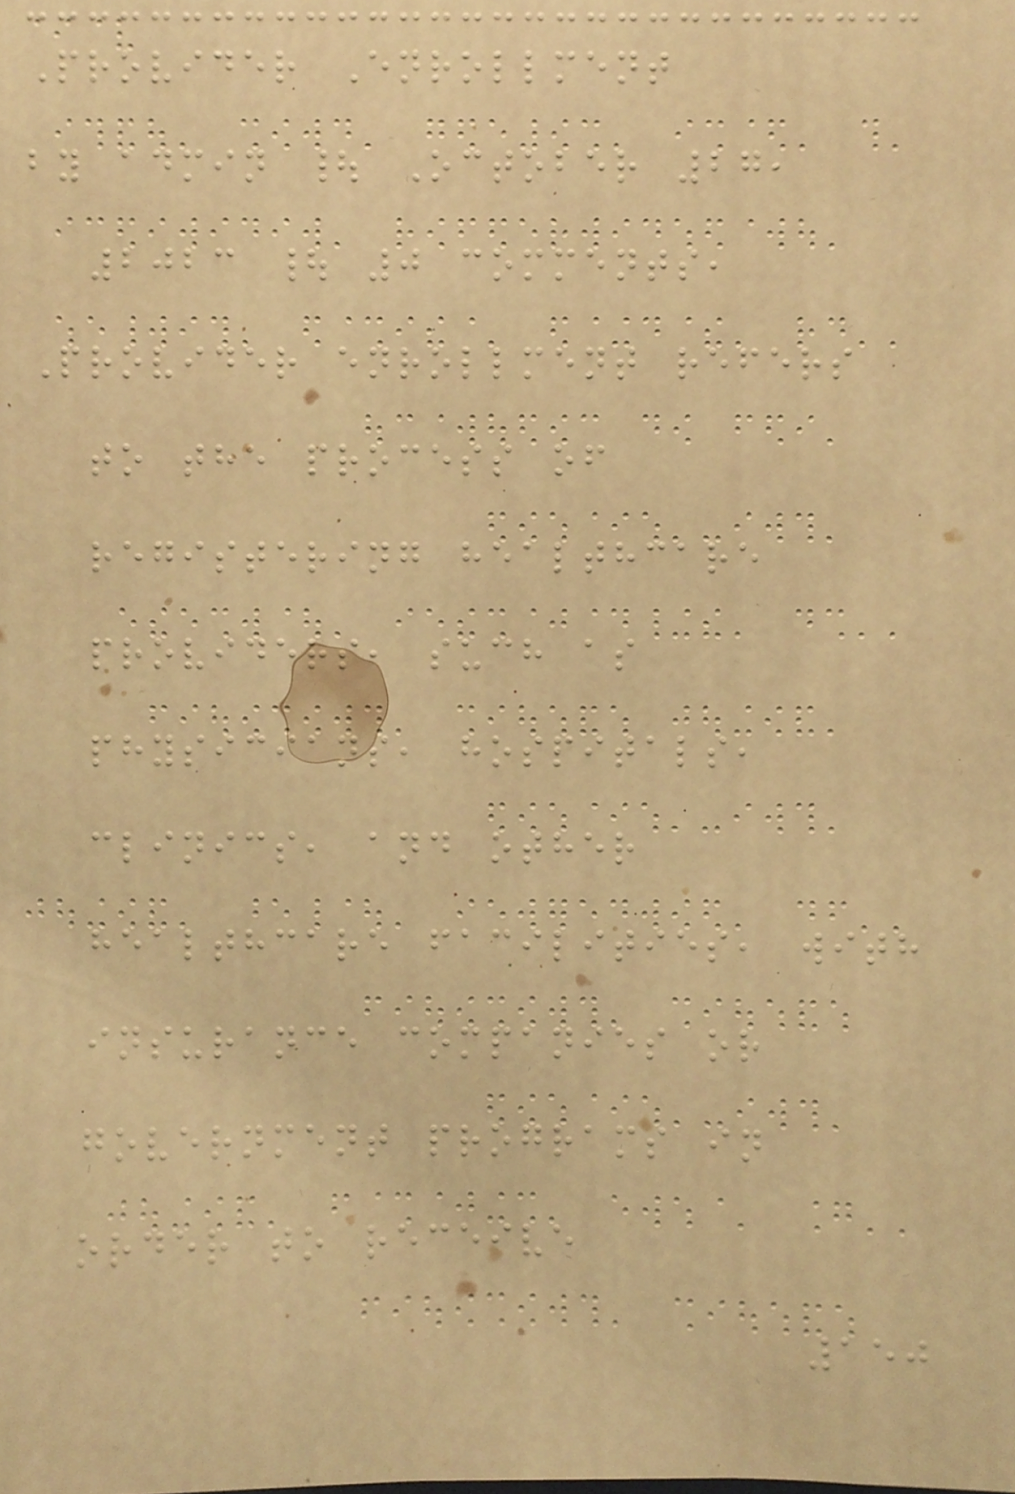Provider Enrollment
by admin | October 27,
2023 | 0 comments,
Provider enrollment refers
to the process of
registering healthcare
providers, such as
physicians, hospitals,
clinics, and other
healthcare facilities, with
insurance companies or
government programs in
order to receive
150
